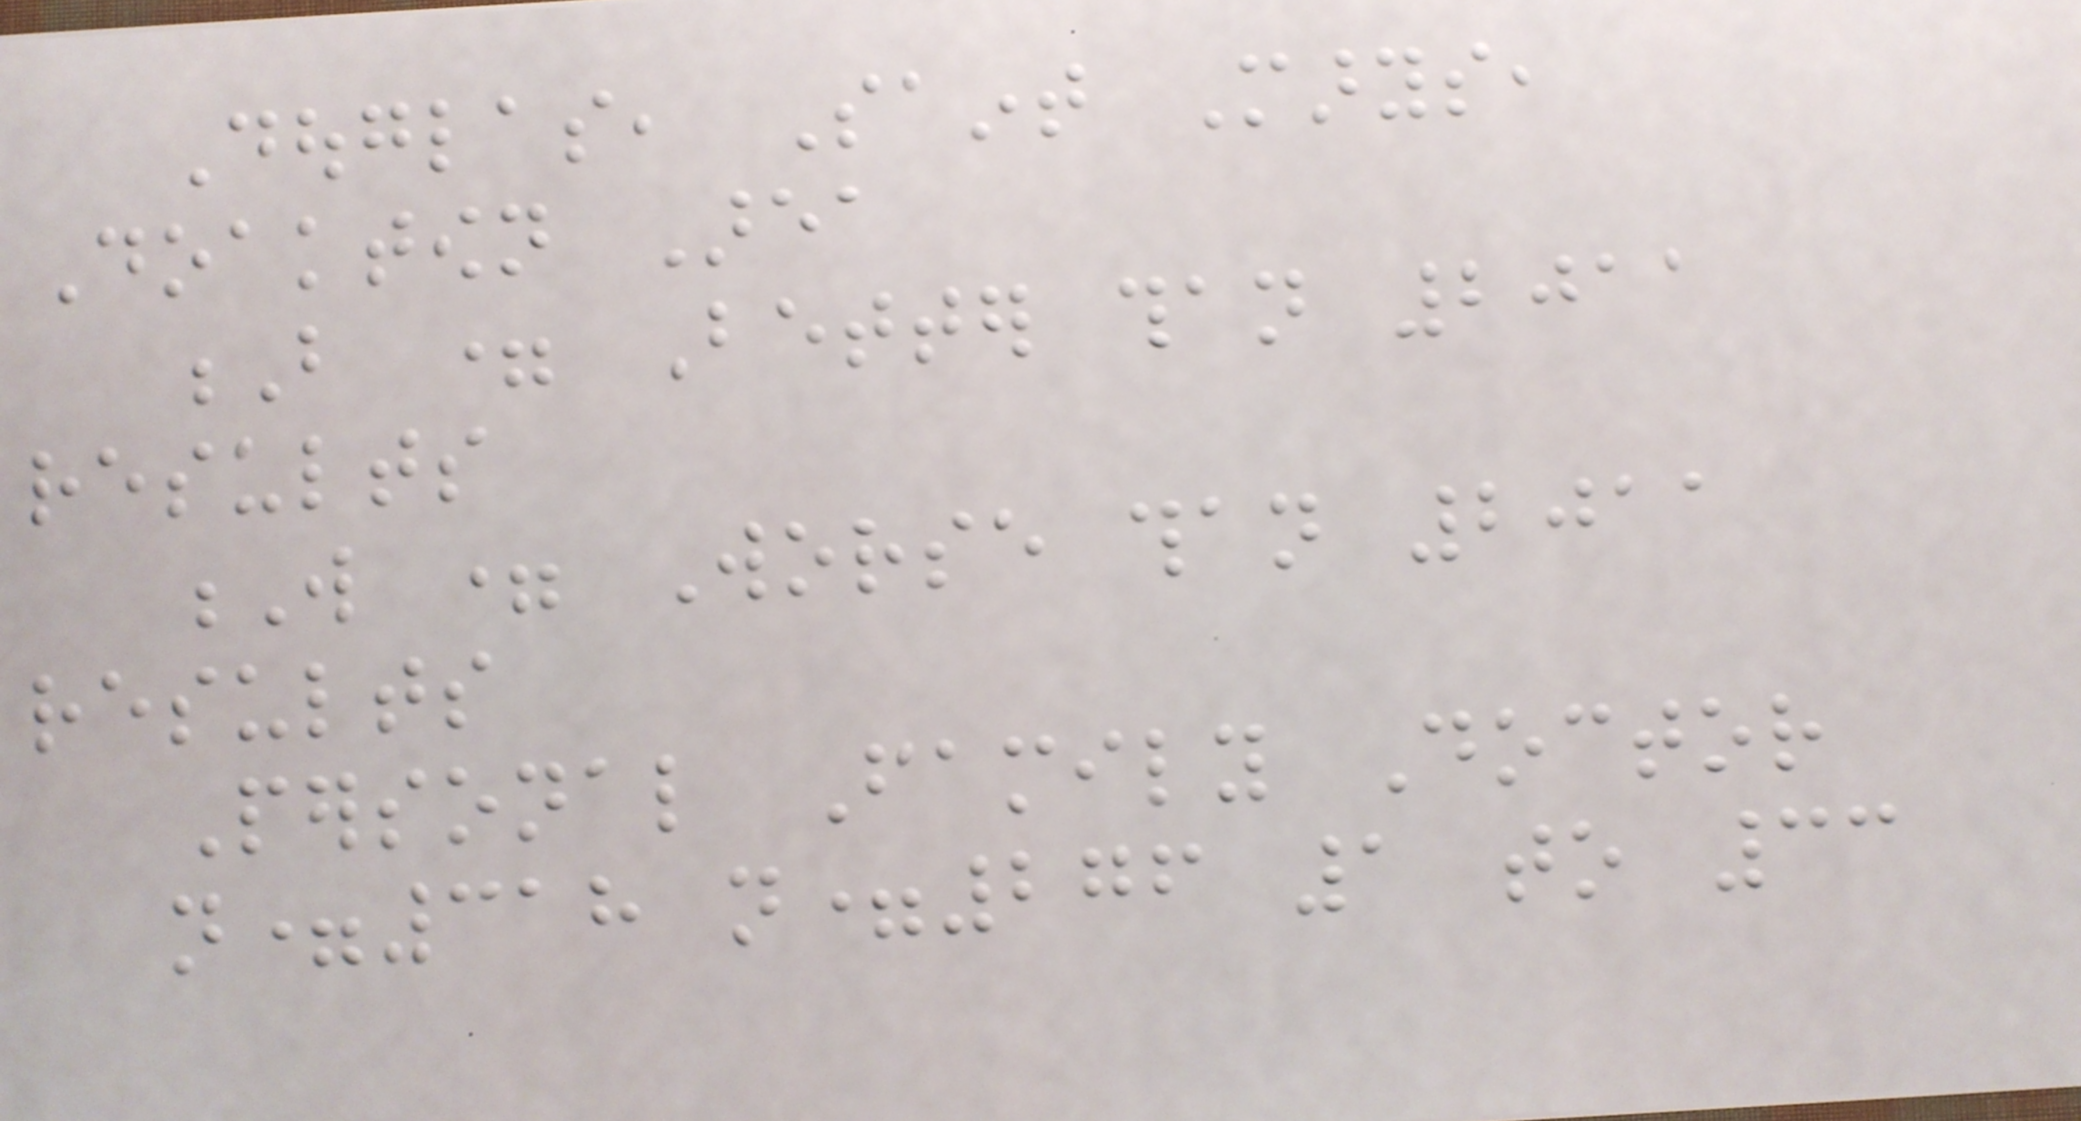Douglas, Saint Marys,
Doaktown Area
B = Better than 2011
results
W = Worse than 2011
results
Personal Family Doctor
n=318 n=276 1 to 33
